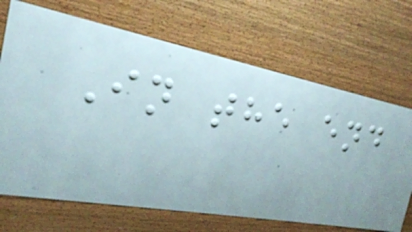In the end
